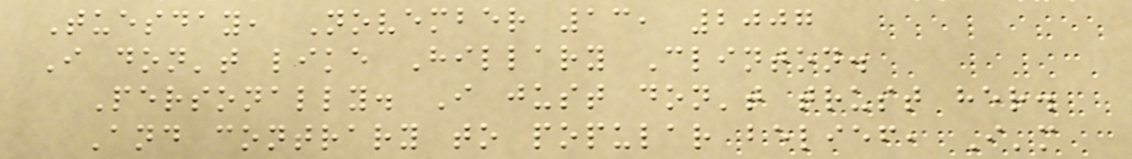Tuesday, November 13, 2007
I don't like Hillary Clinton.
Personally. I just don't trust her.
And contrary to popular belief, I'm
